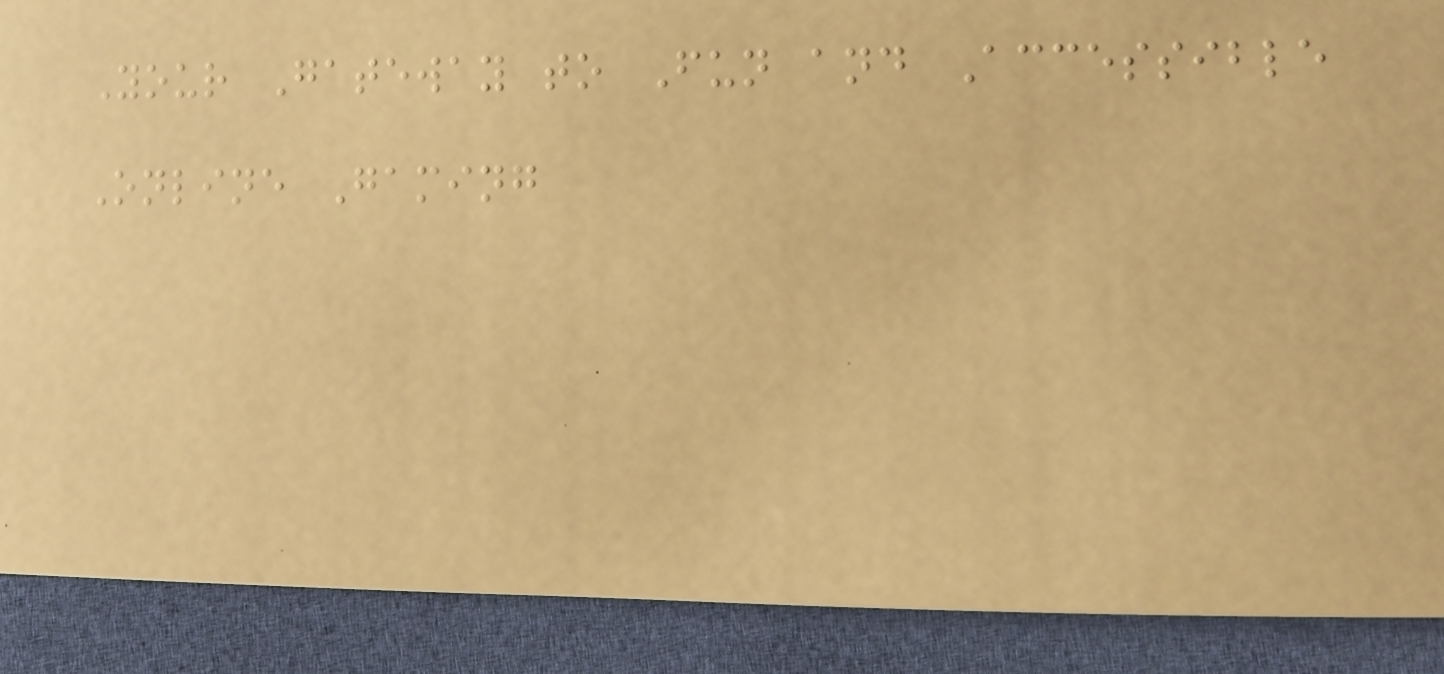Your Gateway to Fun and Accessible
Online Gaming
